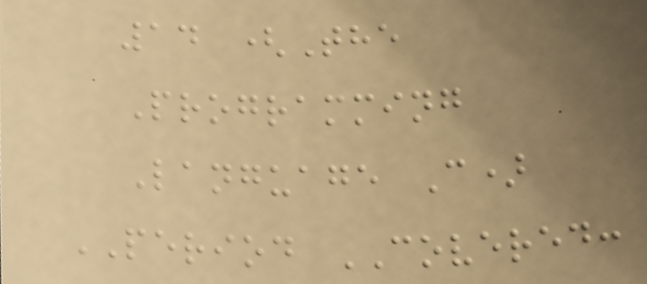14 (The
Programming
Language C)
PERIOD COVERED:
